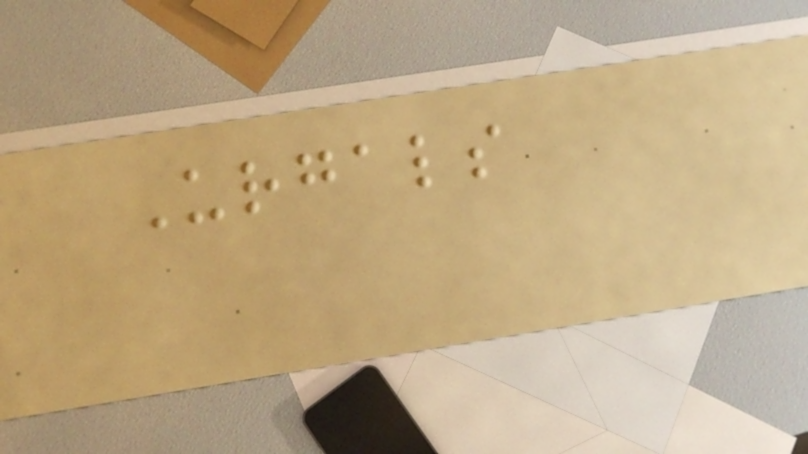Urgals
